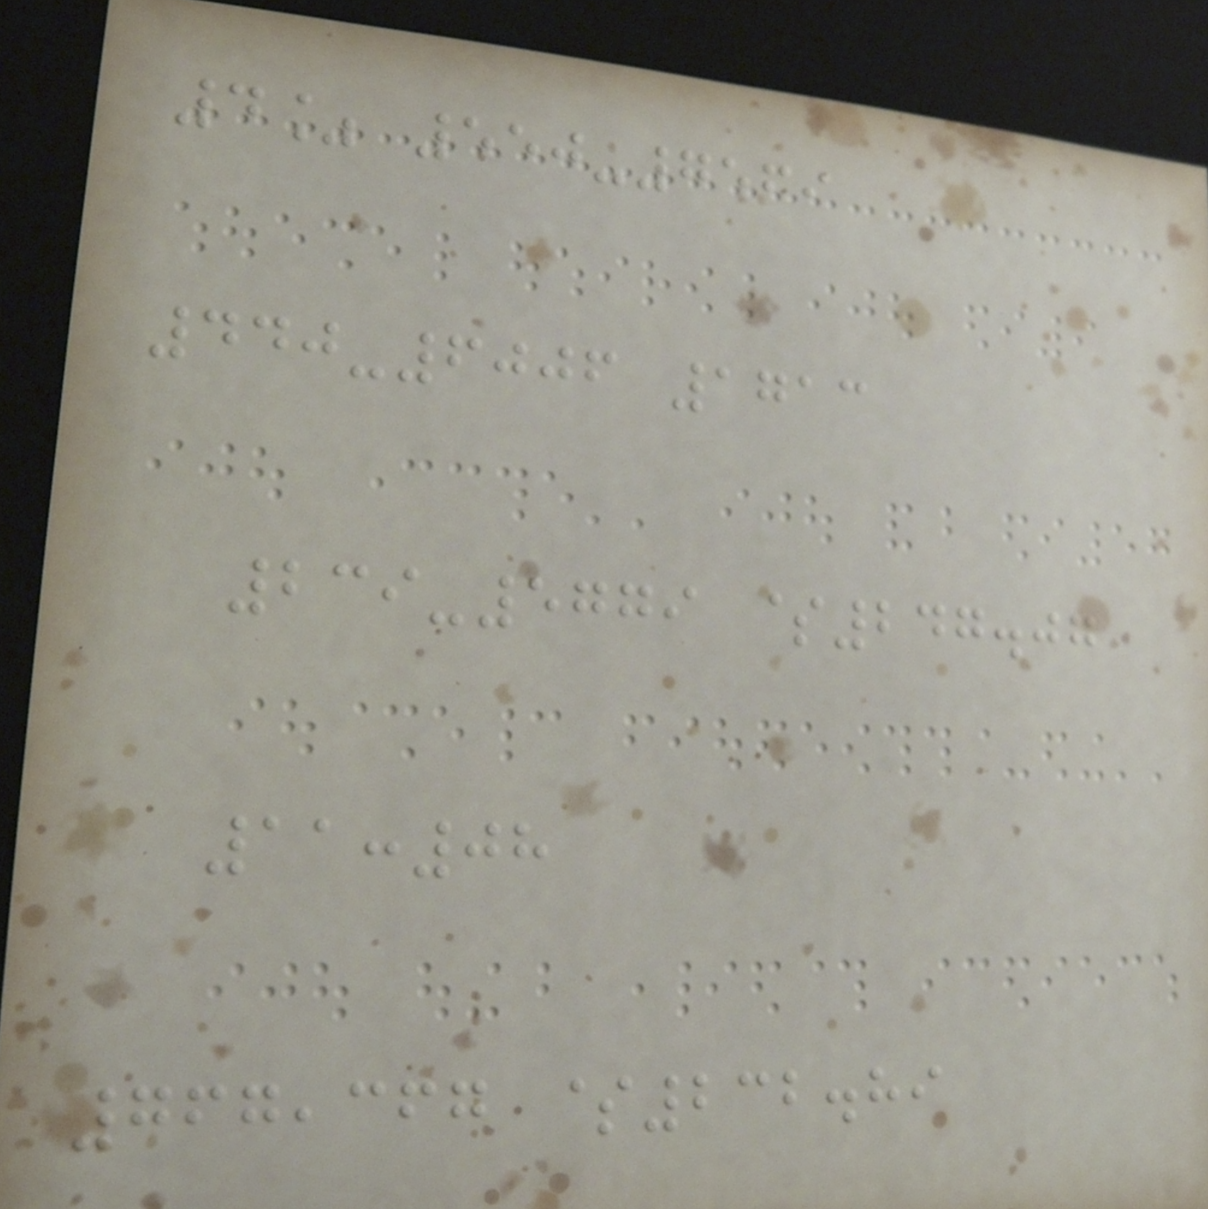4% 550-7569
440-6006 1713
239-5779 $247.07
11:08
767,367 $232.89
